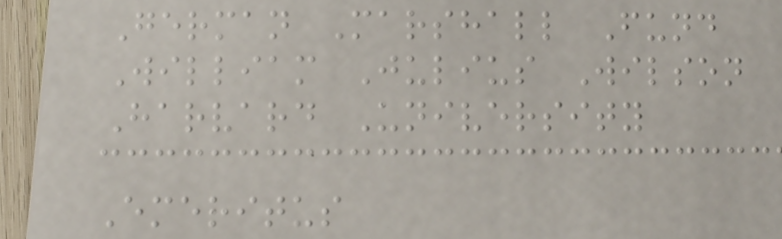German Marshall Fund
William Julius Wilson
Harvard University
Emeritus
